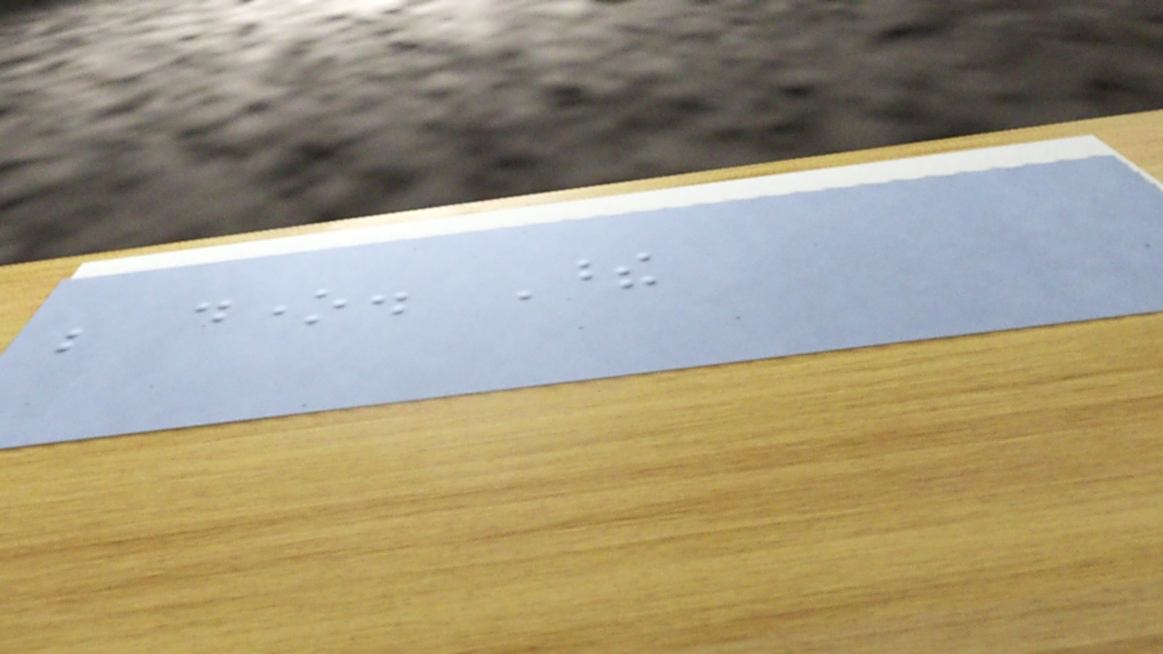be done. These
